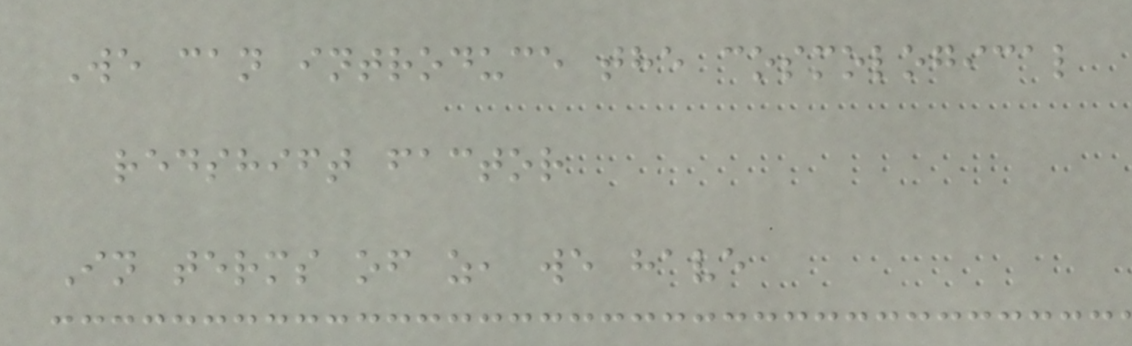We can introduce the cosmological
redshift factor
In terms of z, we have
